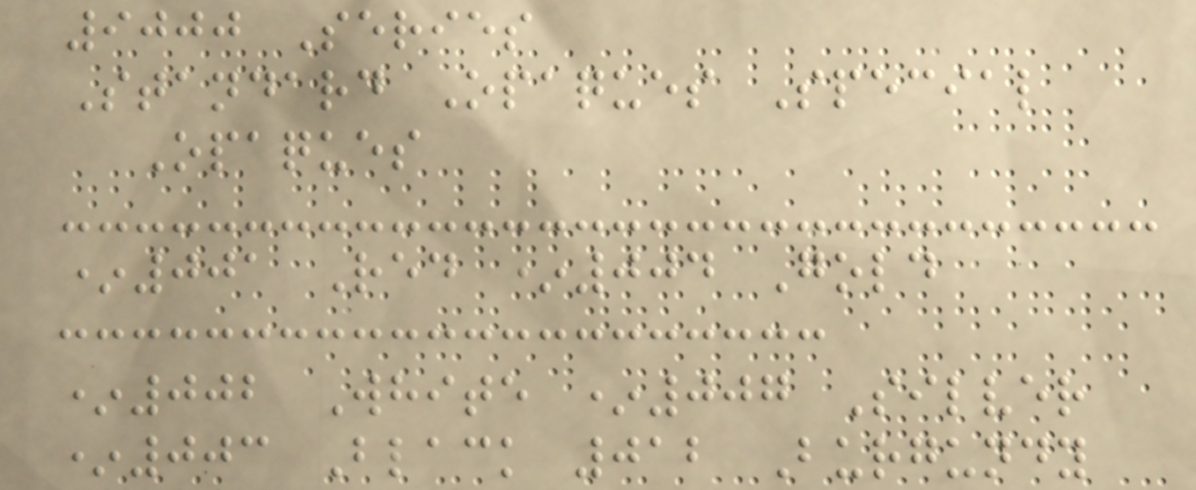9000 Series
Standard Opaques Special
Opaques
*001 Red *004 Gold
*002 White *007 Silver
*003 Black 012 Burgundy
